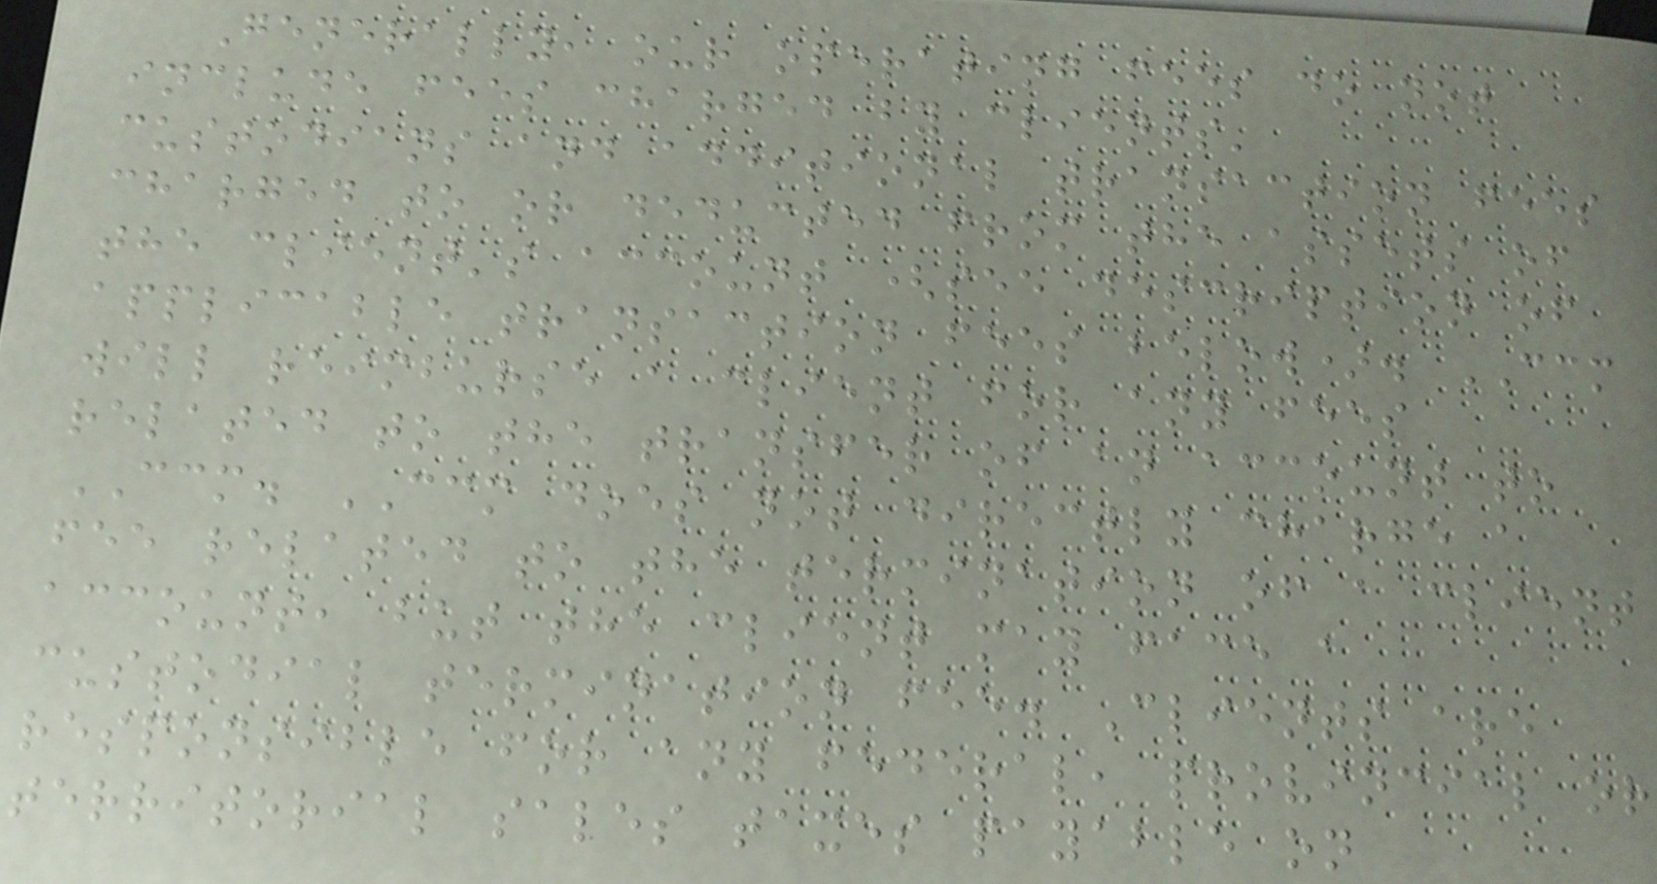Generally, our operating fees do not
include fees charged by clients'
custodians and additional transaction fees
charged to or deducted from the assets of
the client's account (see description of
applicable transaction fees below). CCM
will reimburse a client for any fees
related to the transfer of an account to
CCM. CCM does not directly charge a
fee related to the termination of a client
account, but the client may face a
custodial termination fee. Clients are
responsible for any federal, provincial or
territorial sales taxes payable on
